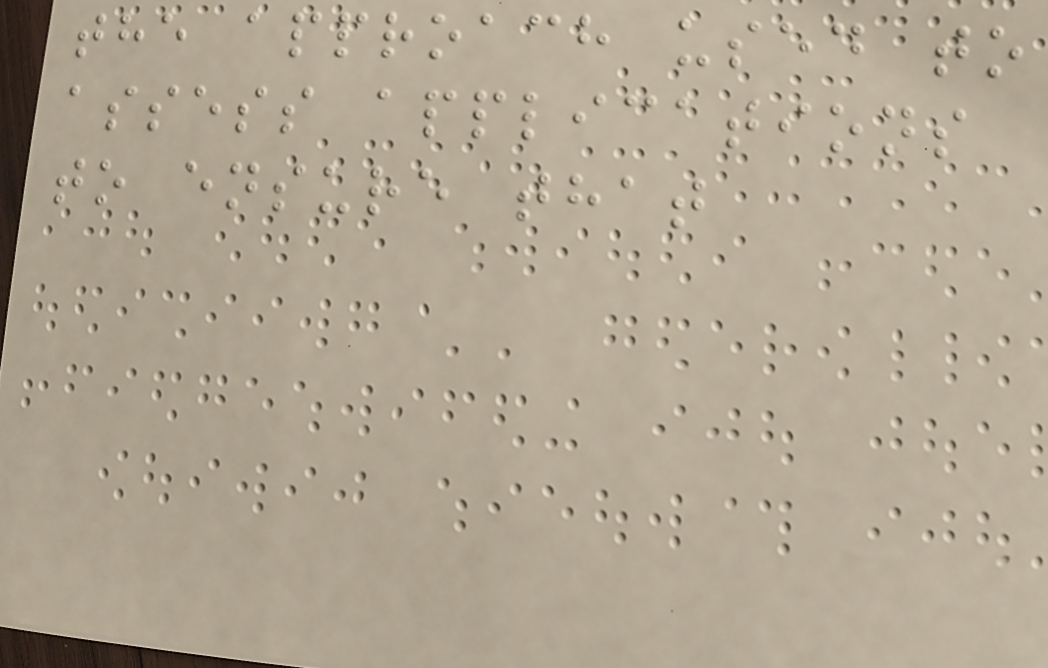the approach used to
assess applications
to ensure that
